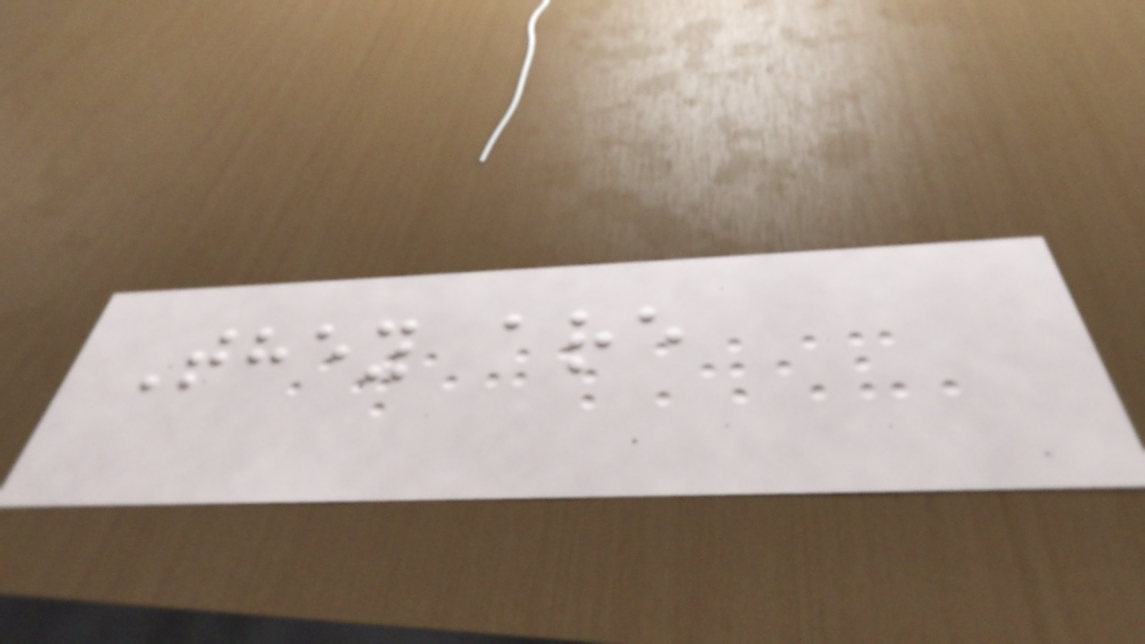They are
